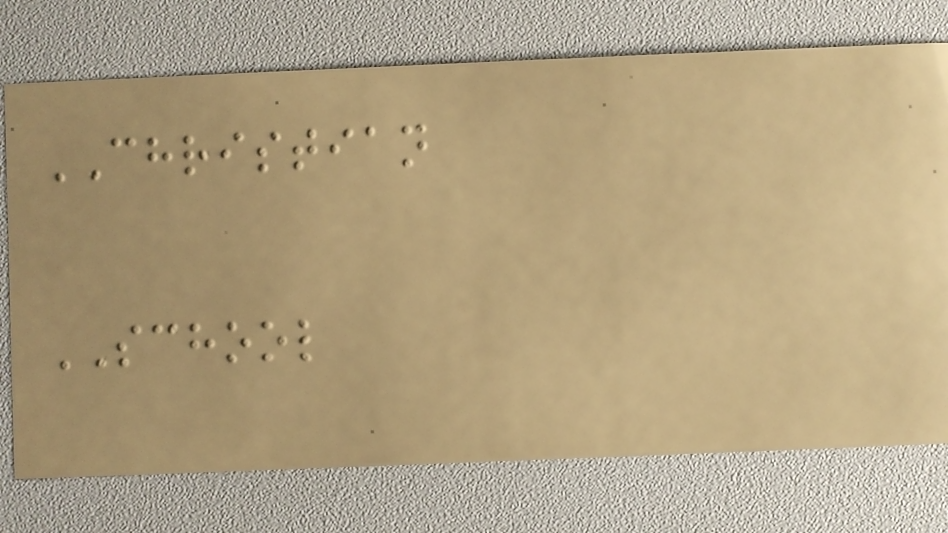CHRISTIAN
SCHOOL
